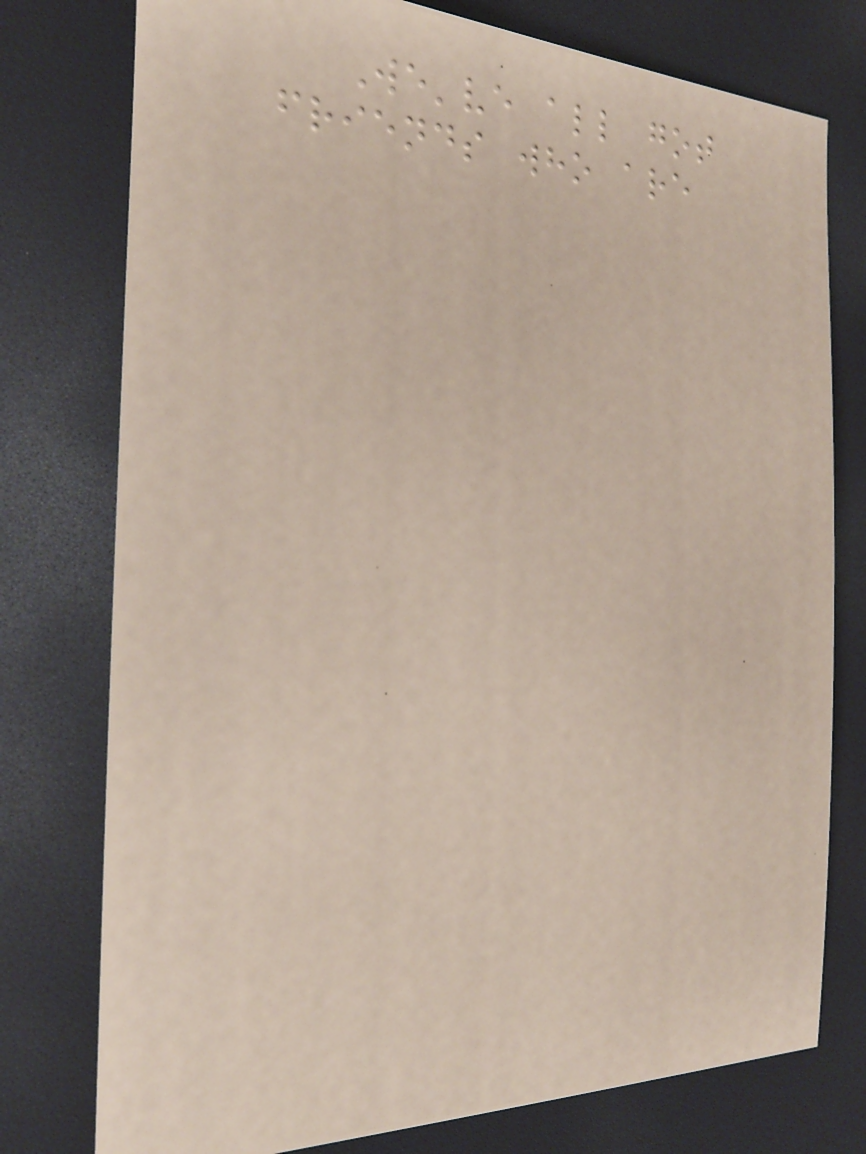We've all got
friends who are
